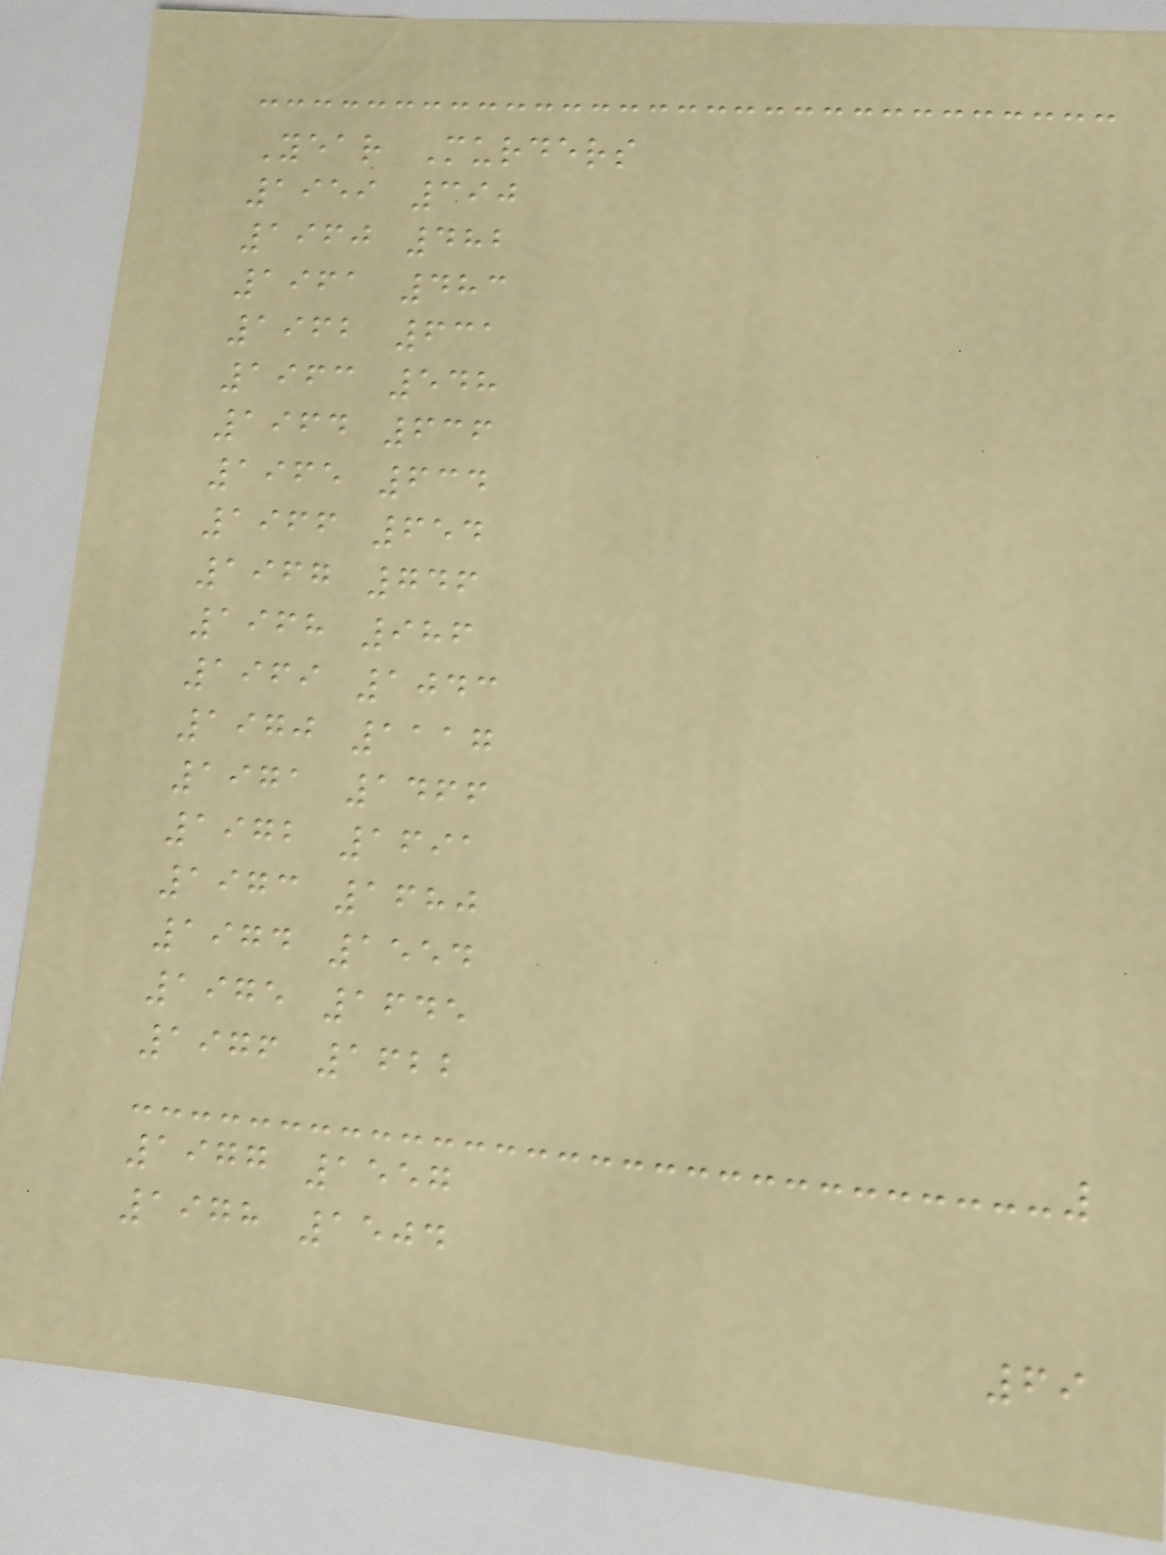Year Murders
1959 390
1960 482
1961 483
1962 631
1963 548
1964 636
1965 634
1966 654
1967 746
1968 986
1969 1043
1970 1117
1971 1466
1972 1691
1973 1680
1974 1554
1975 1645
1976 1622
1977 1557
1978 1504
69
